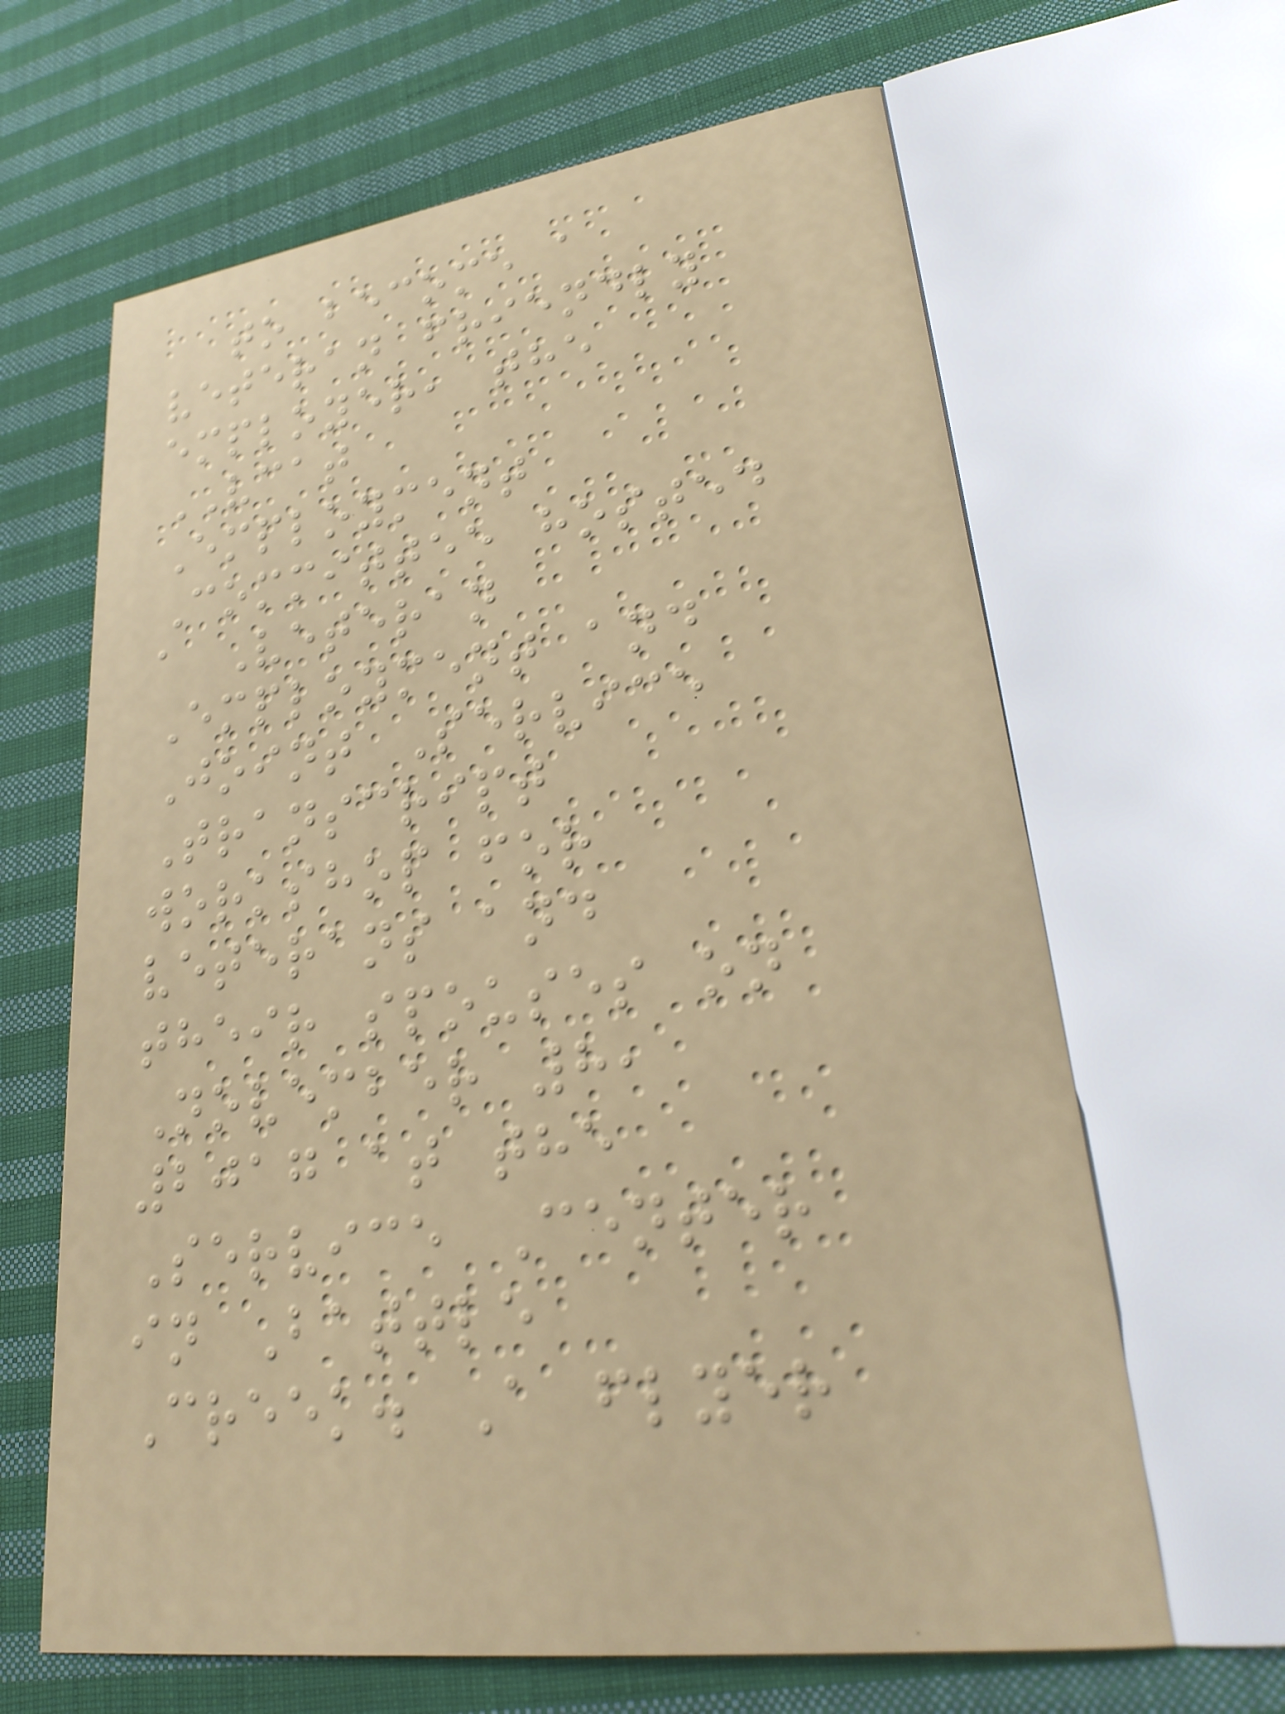to become a
veteran friendly
employer, the
VCAT
Employment
Committee hosted
a Veteran
Employment and
Joint Service
Transcript
workshop for
veterans and
their spouses on
November 8,
2017 at the
Service Center
in Battle
Creek. A flyer
